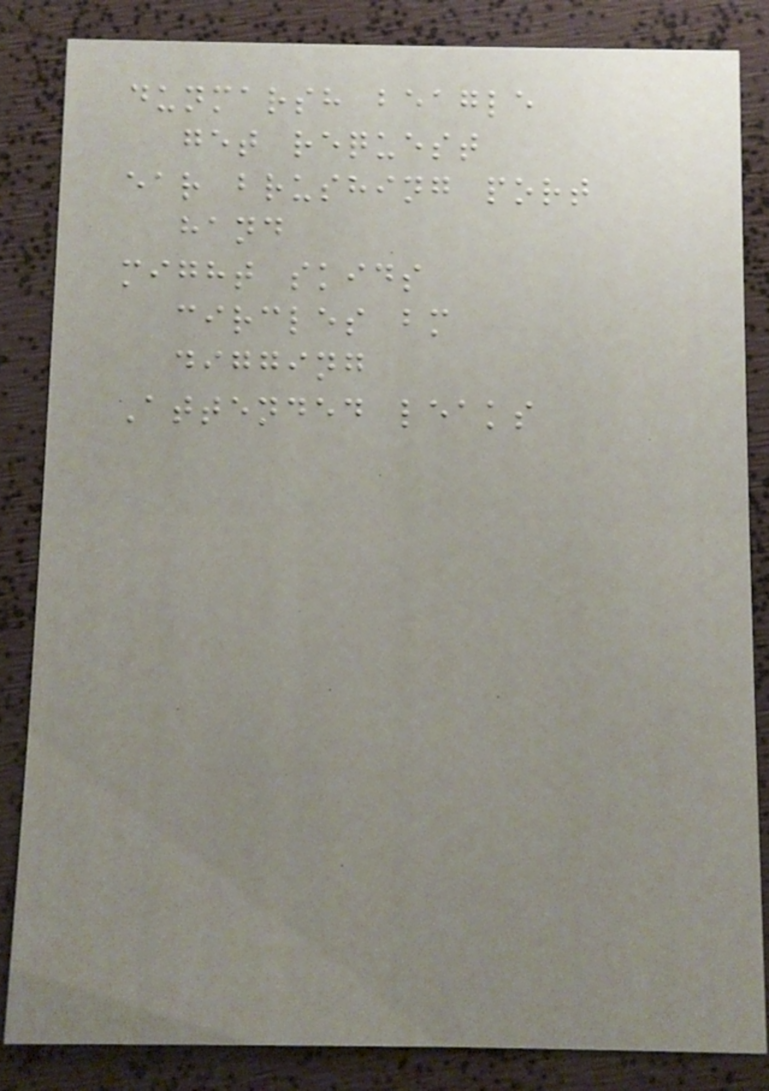dunmarsh beagle
get request
ear brushing port
hand
might skids
circles bm
digging
Attended leaks
